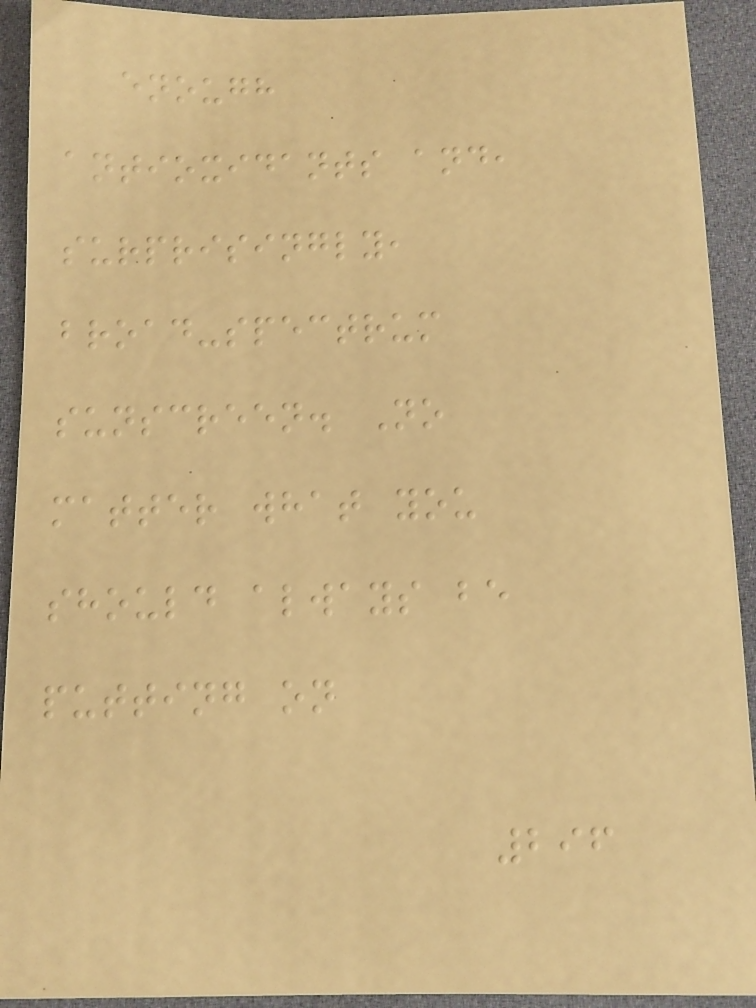enough
antioxidants and,
surprisingly,
broad-spectrum
sunscreen. No
matter what you
should always be
putting on
296
